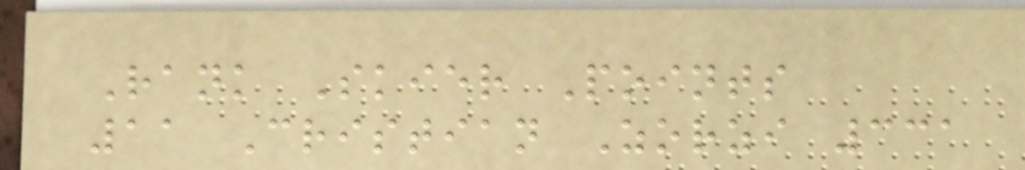Rank Skier Points
11 Cristian Zorzi 331
